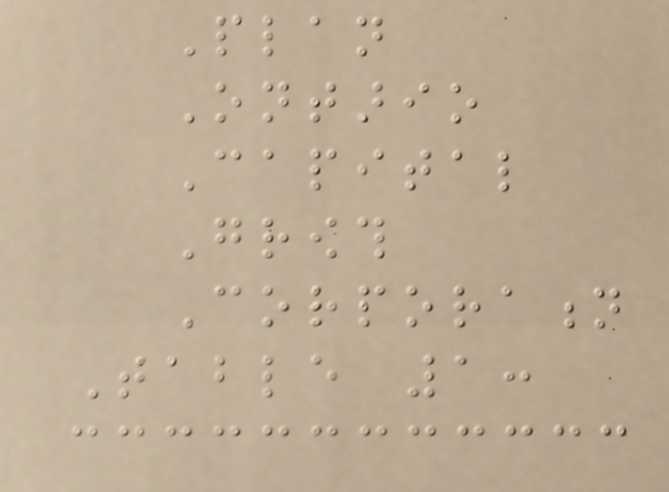Plan
Ontario
Capital
Growth
Corporation
Table 1:
